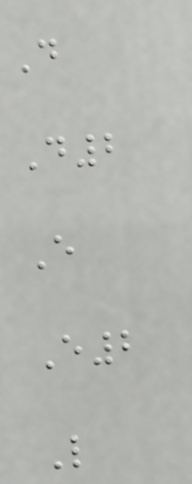D
D2
E
E2
L
